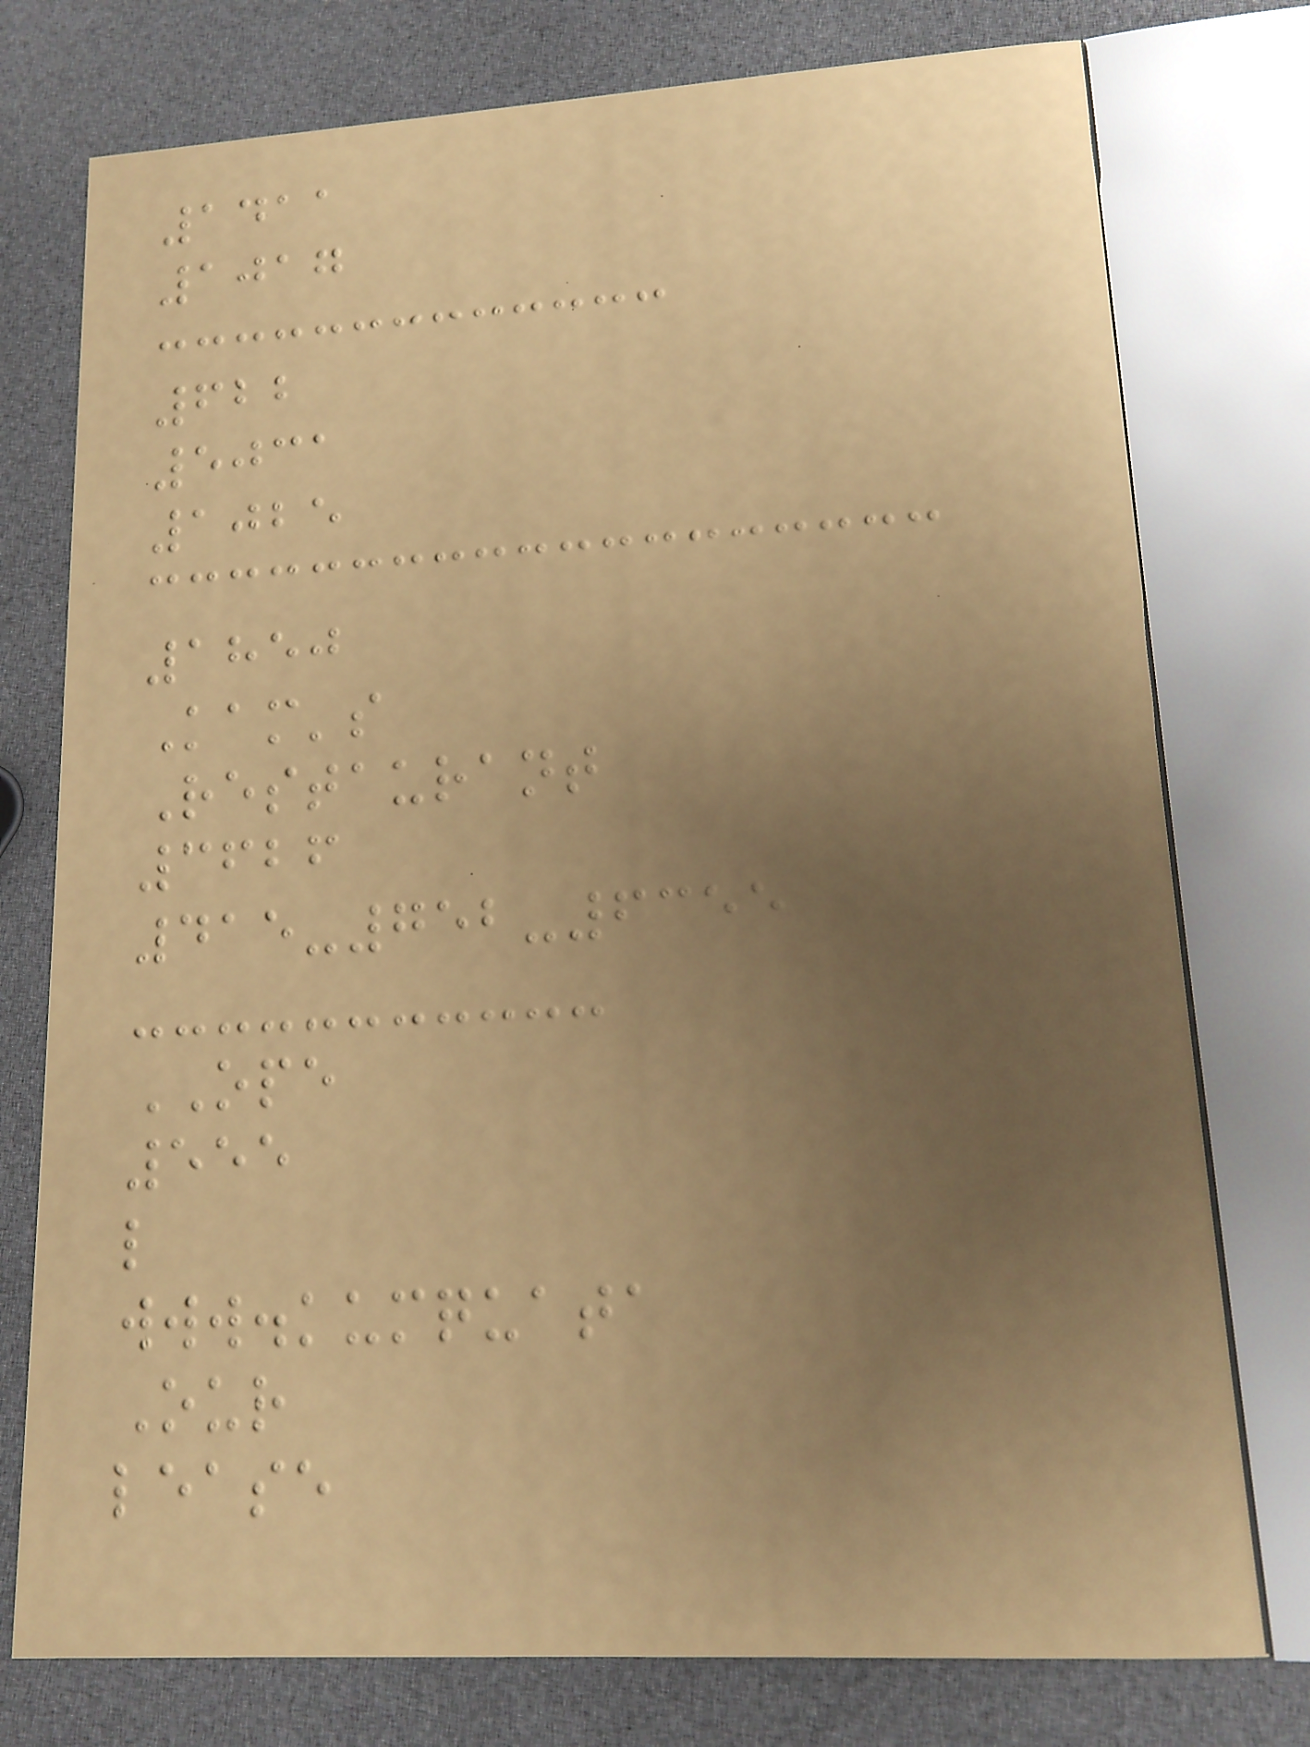1411
1017
622
5031
1025
1850
Kam's
Restaurant
3626
415-752-6355
OPE
555
l
www.kumquata
Our
lease
